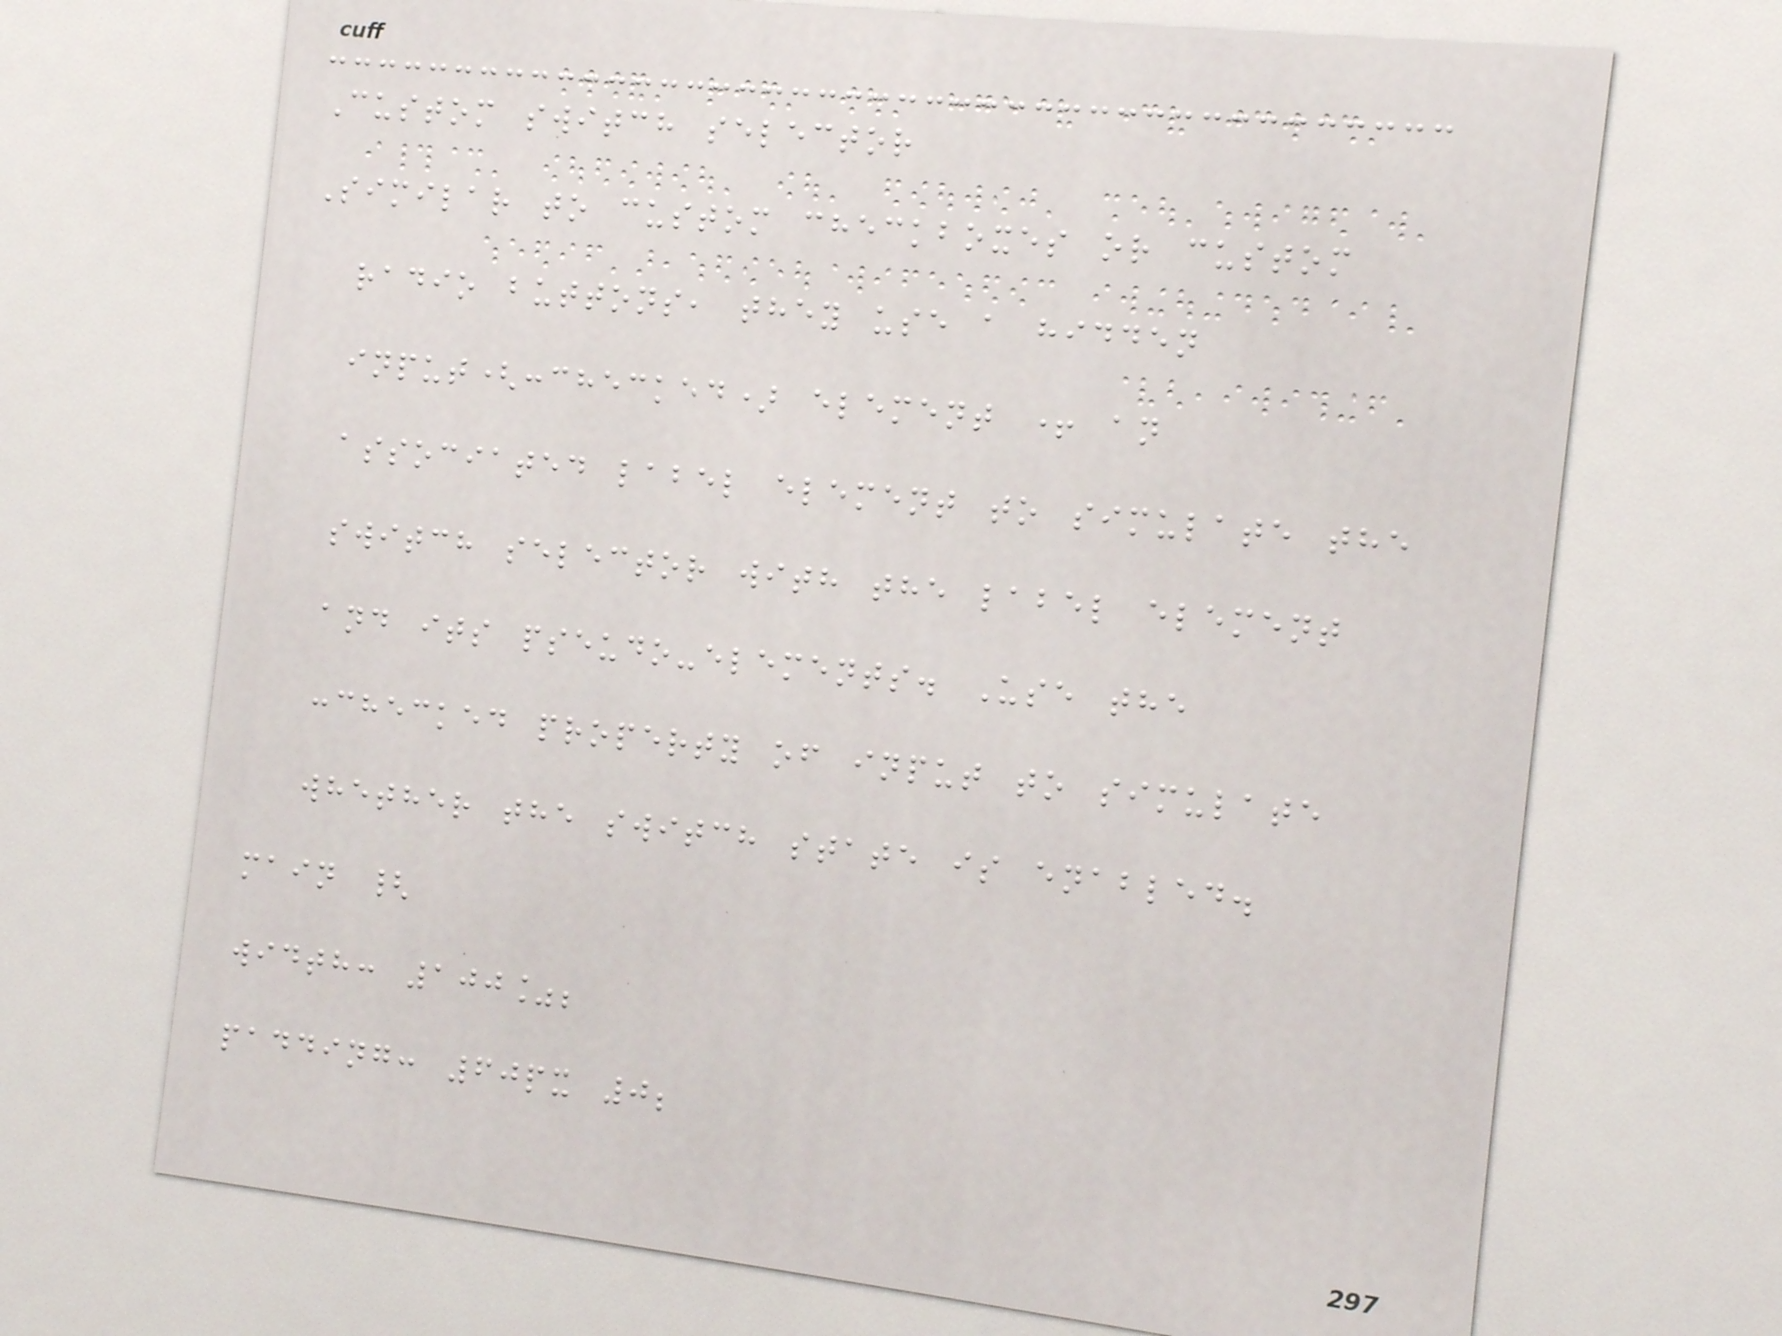Custom switch selector
Similar to custom checkboxes or custom
radio buttons, they use a hidden
input(:checked) element + an
associated label element to simulate the
switch selector with the label element
and its pseudo-elements. Use the
:checked property of input to simulate
whether the switch state is enabled.
main {
width: 100%;
padding: 60px 0;
